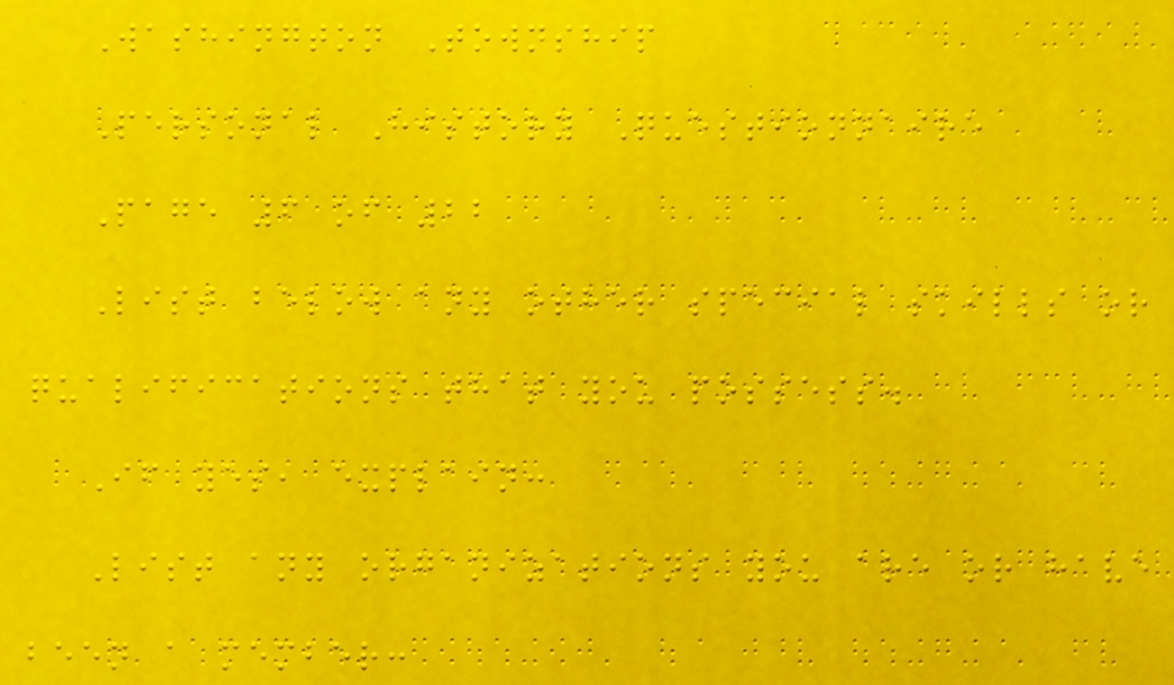Washington Township
Personal History Questionnaire
Page 6 of 22
List below any other special skills or
qualifications that you possess.
If yes, explain:
List any organizations you are or have
been a member:
